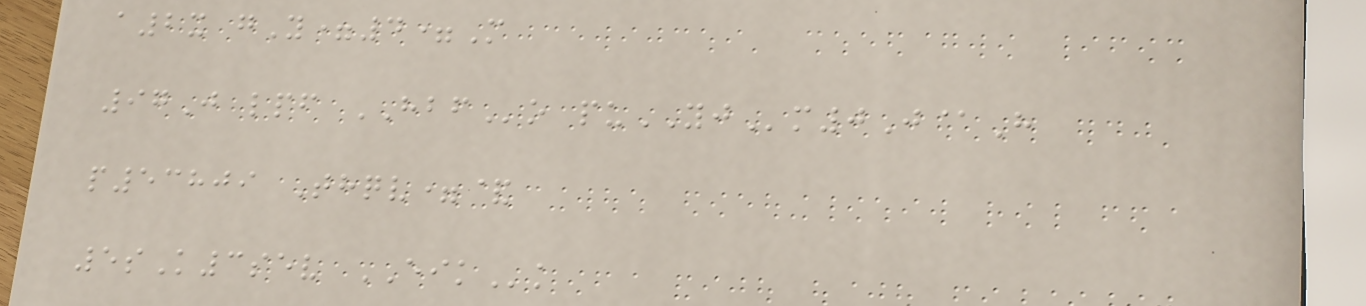a2x gY=4=M
97J lpf HBFo puYJm0J@H
p53809 Thqv=&
5sK3sev EIKk
